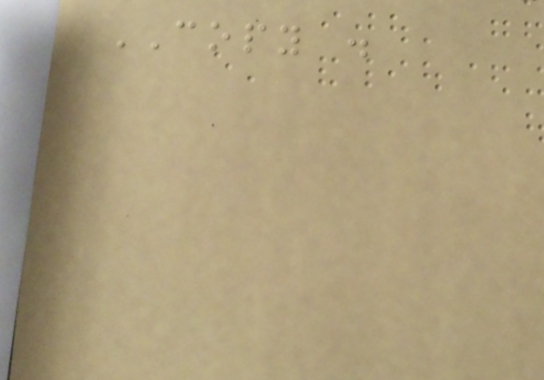COPY .
